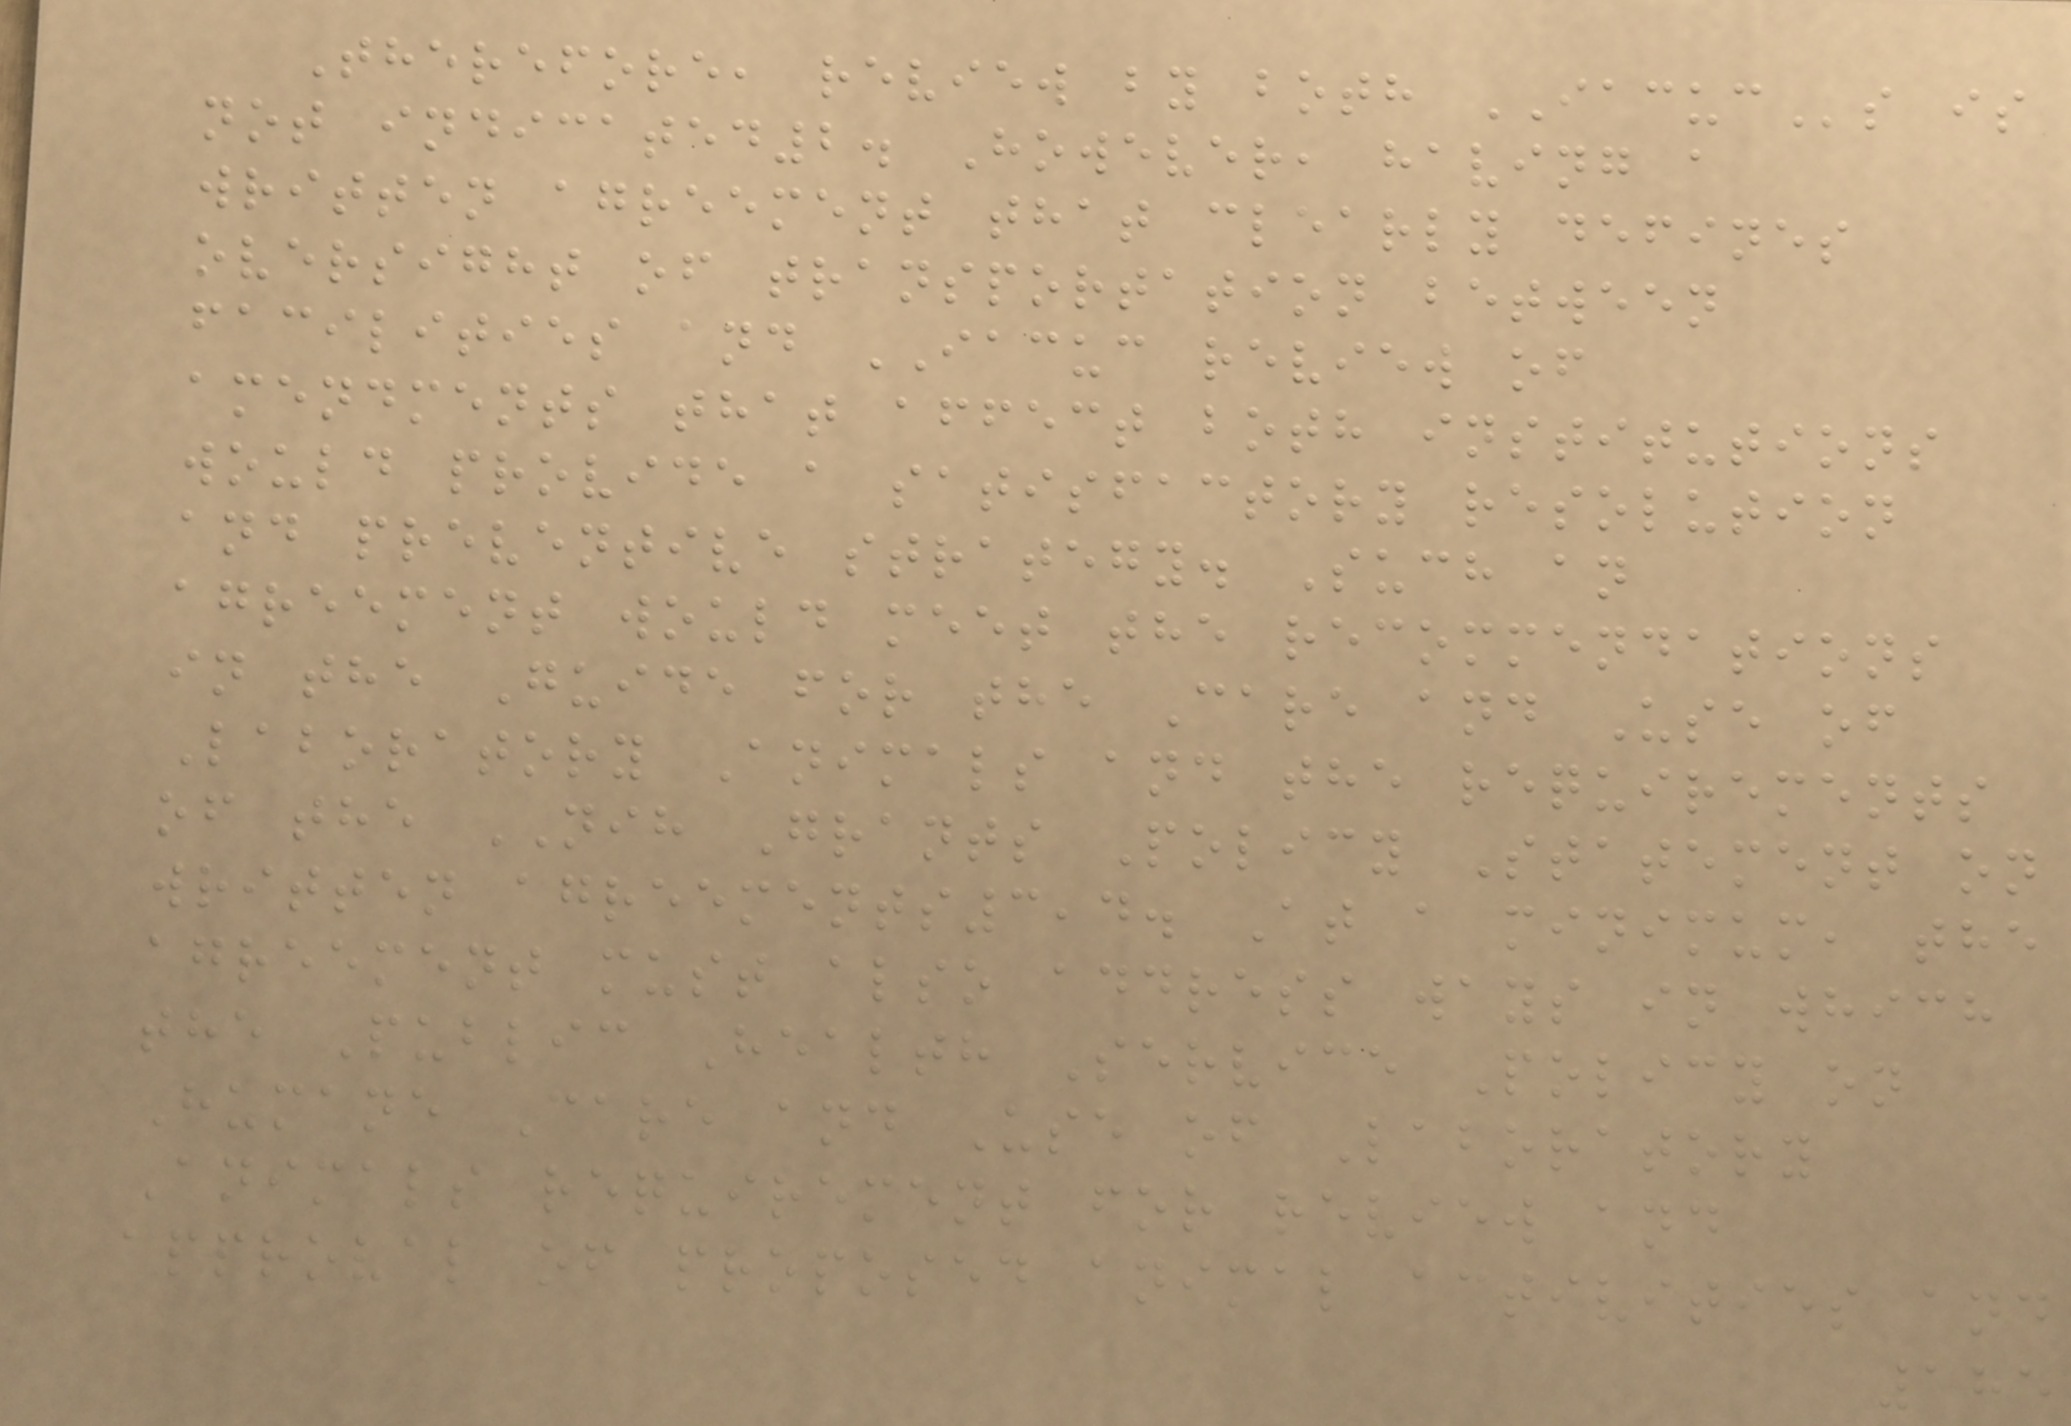Therefore, review by both IACUCs is
not indicated2. However, having a
written agreement that clearly defines
oversight of transportation between
facilities and IACUC review of
amendments that affect both institutions
would provide a satisfactory resolution
and preventive strategy. Such an
agreement would meet the recommendations
in the Guide for the Care and Use of
Laboratory Animals and the requirements
of the NIH Grants Policy Statement on
written agreements3,4. At a minimum, the
agreement must also address ways in which
the Public Health Service Policy on
Humane Care and Use of Laboratory
Animals requirement for review and
approval of proposed animal activities and
185
